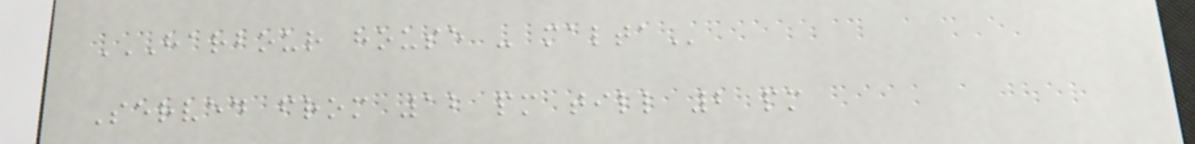HARBOUR HOUSE - MALTA
Served from 12 pm till 2 pm
